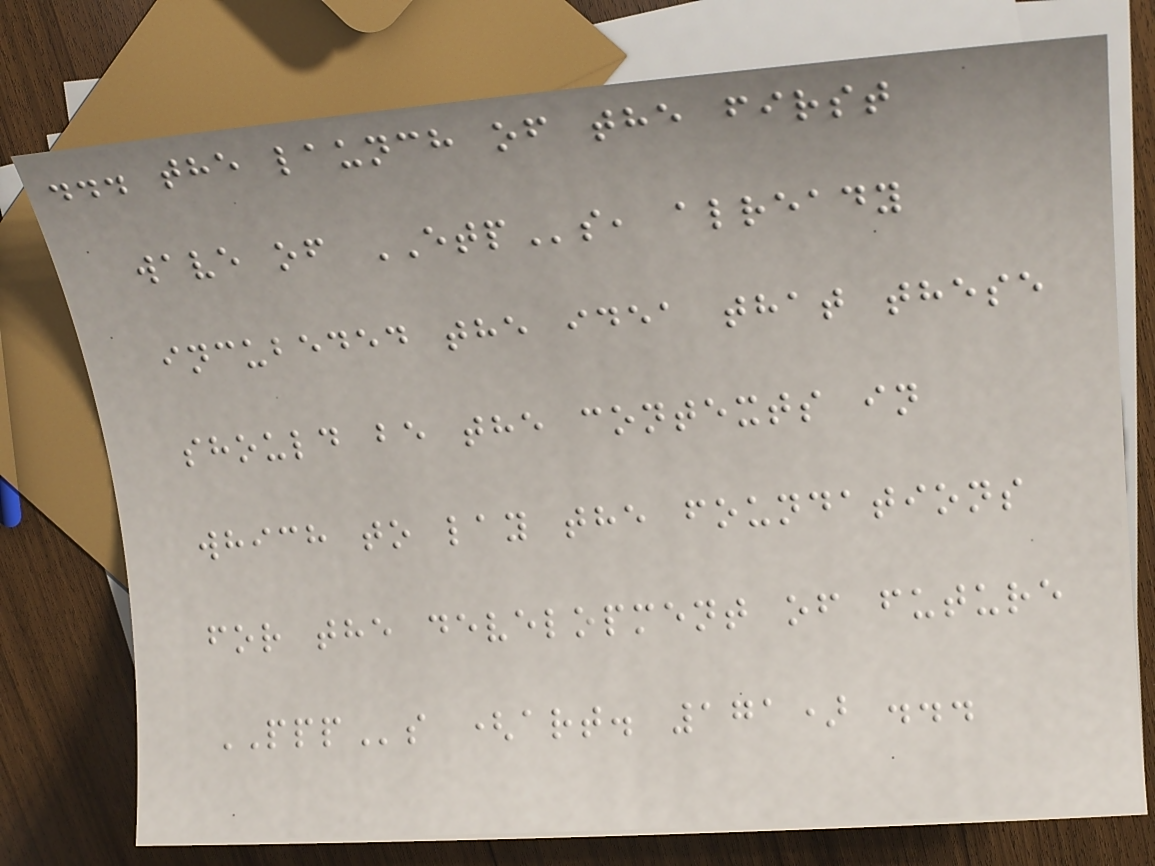... the launch of the first
wave of ETPs, already
incubeded the idea that these
should be the contexts in
which to lay the foundations
for the development of future
PPPs (art. 171) ...
